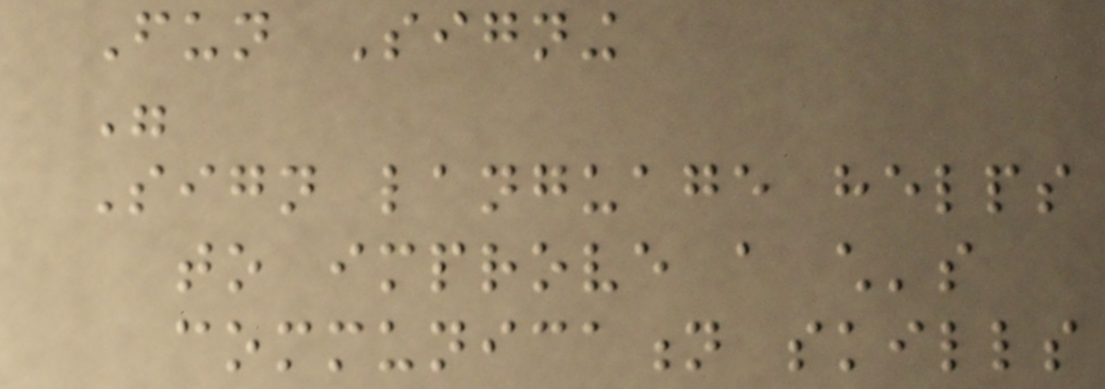Fun Signing
"
Sign language helps
to improve a child's
communication skills
